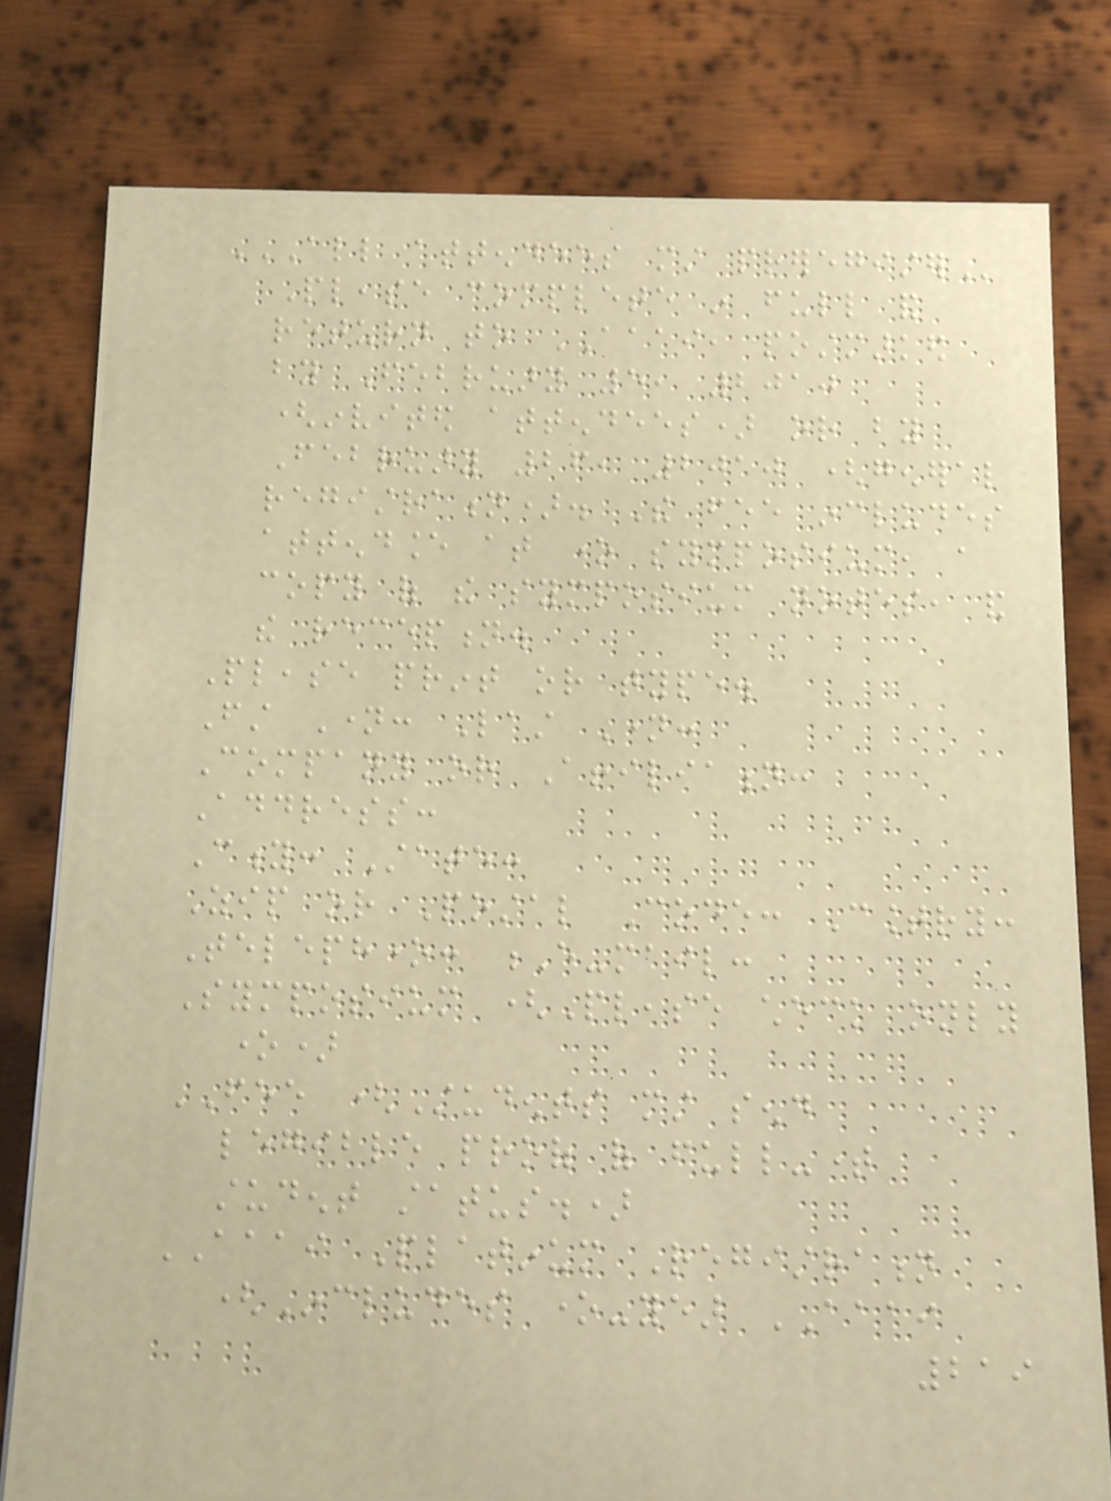ALL ATTENDEES MUST PREREGISTER
Please complete in full and
return to AAAI, postmarked
by February 5, 2010
(invited attendees) or by
February 26, 2010 (general
registration). The fee includes
attendance at one symposium, a
copy of the symposium notes, and
the reception.
Please print or type.
First Name: Last Name:
Company or Affiliation:
Address:
City: State:
Zip or Postal Code: Country:
Telephone: E-mail:
Symposium (Please check only
one)
FEE (Students must send
legible proof of full-time
student status.)
AAAI Platinum Registration
(Includes one-year AAAI
219
